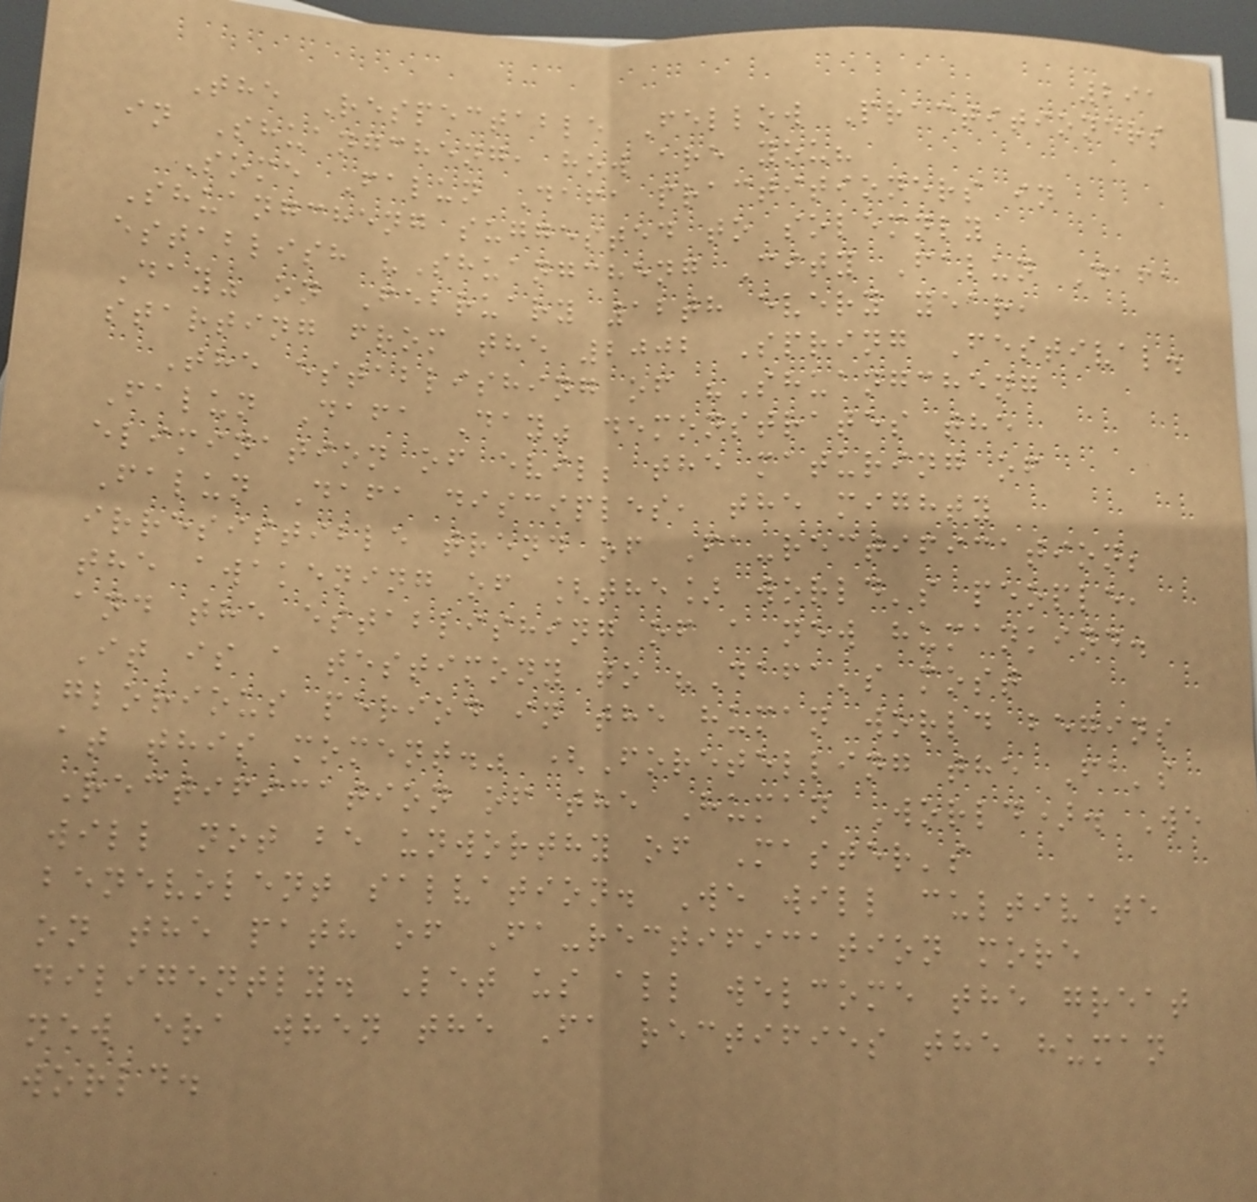291
The Respectable Fellow Practitioners
in Shuangcheng, how are you?
Some Falun Dafa practitioners in
Shuangcheng suggested to solemnly
establish "Shuangcheng City Falun Dafa
Day" on February 12th every year,
starting from the 2002 Spring Festival.
The establishing of "Shuangcheng
Falun Dafa Day" demonstrates the
elimination of evil; the maturing of
Falun Dafa disciples, the mighty
irresistible trend of Fa-rectification;
the awakening of [the] world's people,
and the establishing of a new humankind.
It is a testimony to "Dafa's most
glorious period in the human world begins
at this moment." (Foretelling the Fa's
Rectification of the Human World). We
will not be unworthy of Master's
benevolent salvation. We will cultivate
on the path of Fa-rectification more
diligently. Let us all welcome the great
new era when the Fa rectifies the human
world.
